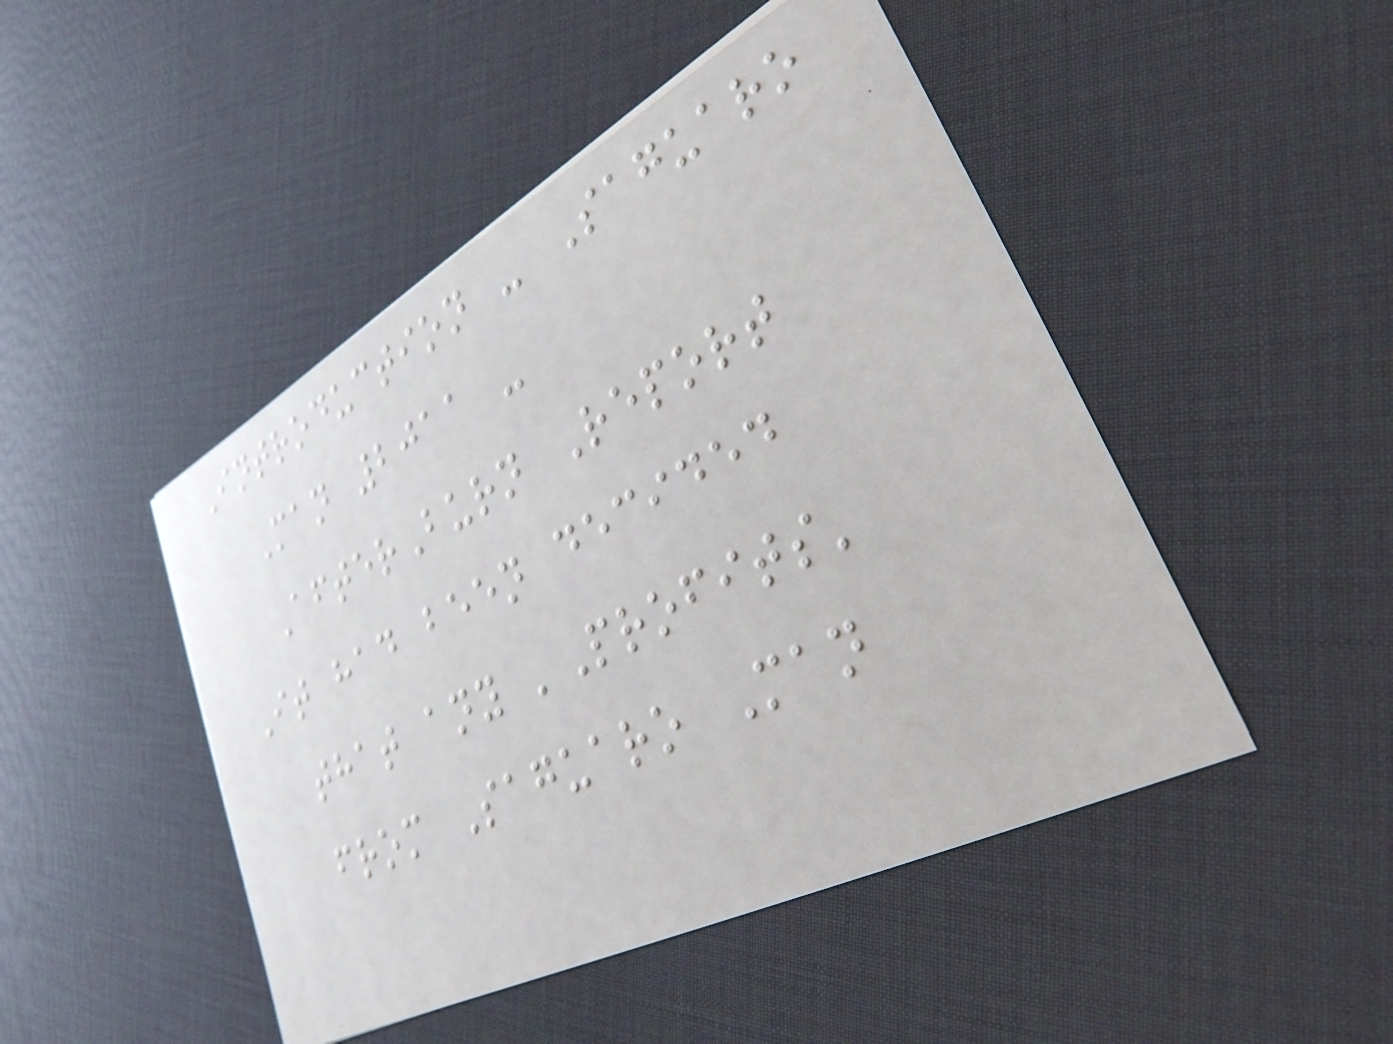Introduction - Saguaro
Man 2011 -
AfterBurn Report
It had been decided
that any 'Profits'
from Saguaro Man
